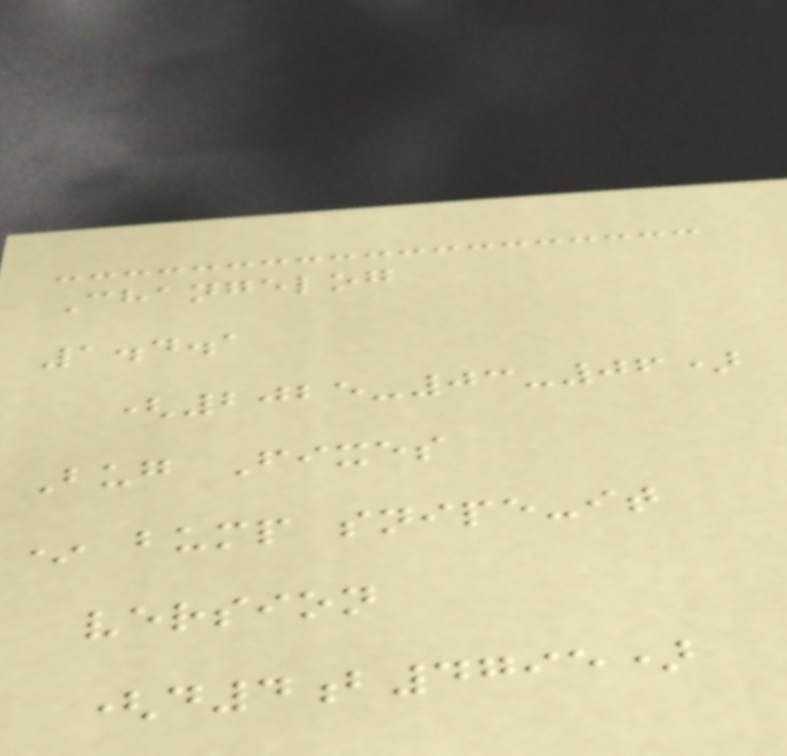Changelog
1.4.1
(2025-03-06)
Bug Fixes
* bump snipe-it
version
(d4b4795)
